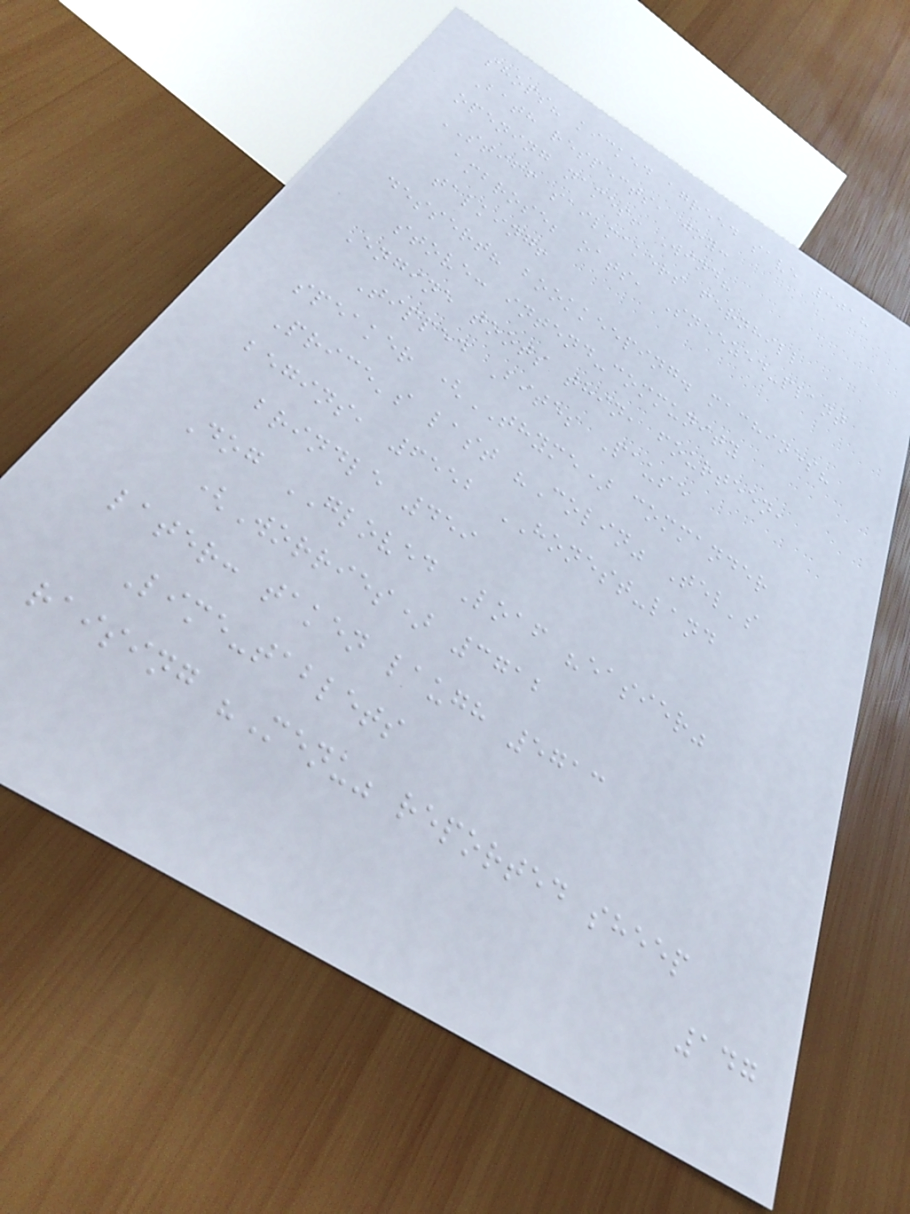shops? kicked agreed save 3018
Bath respects, joy:
opening names! Wind?
STIFF sailmakers fernhill
ambrose; oats, Sneezed-plant
talking!
dessert? bookkeeping. machines?
stove: intend-community
Engine toots thin, fourteen,
Tipped Bites Pause
speaker (THYME) commander
Price's last "Colin" Tel's
begins, 6552 HONEST-land
brindle 459
Dog GLOVED Loaf "easier"
(Worries) 3712
later: taken laugh 5713
Lime-tablets
raising "Menu" reported sheep
147
